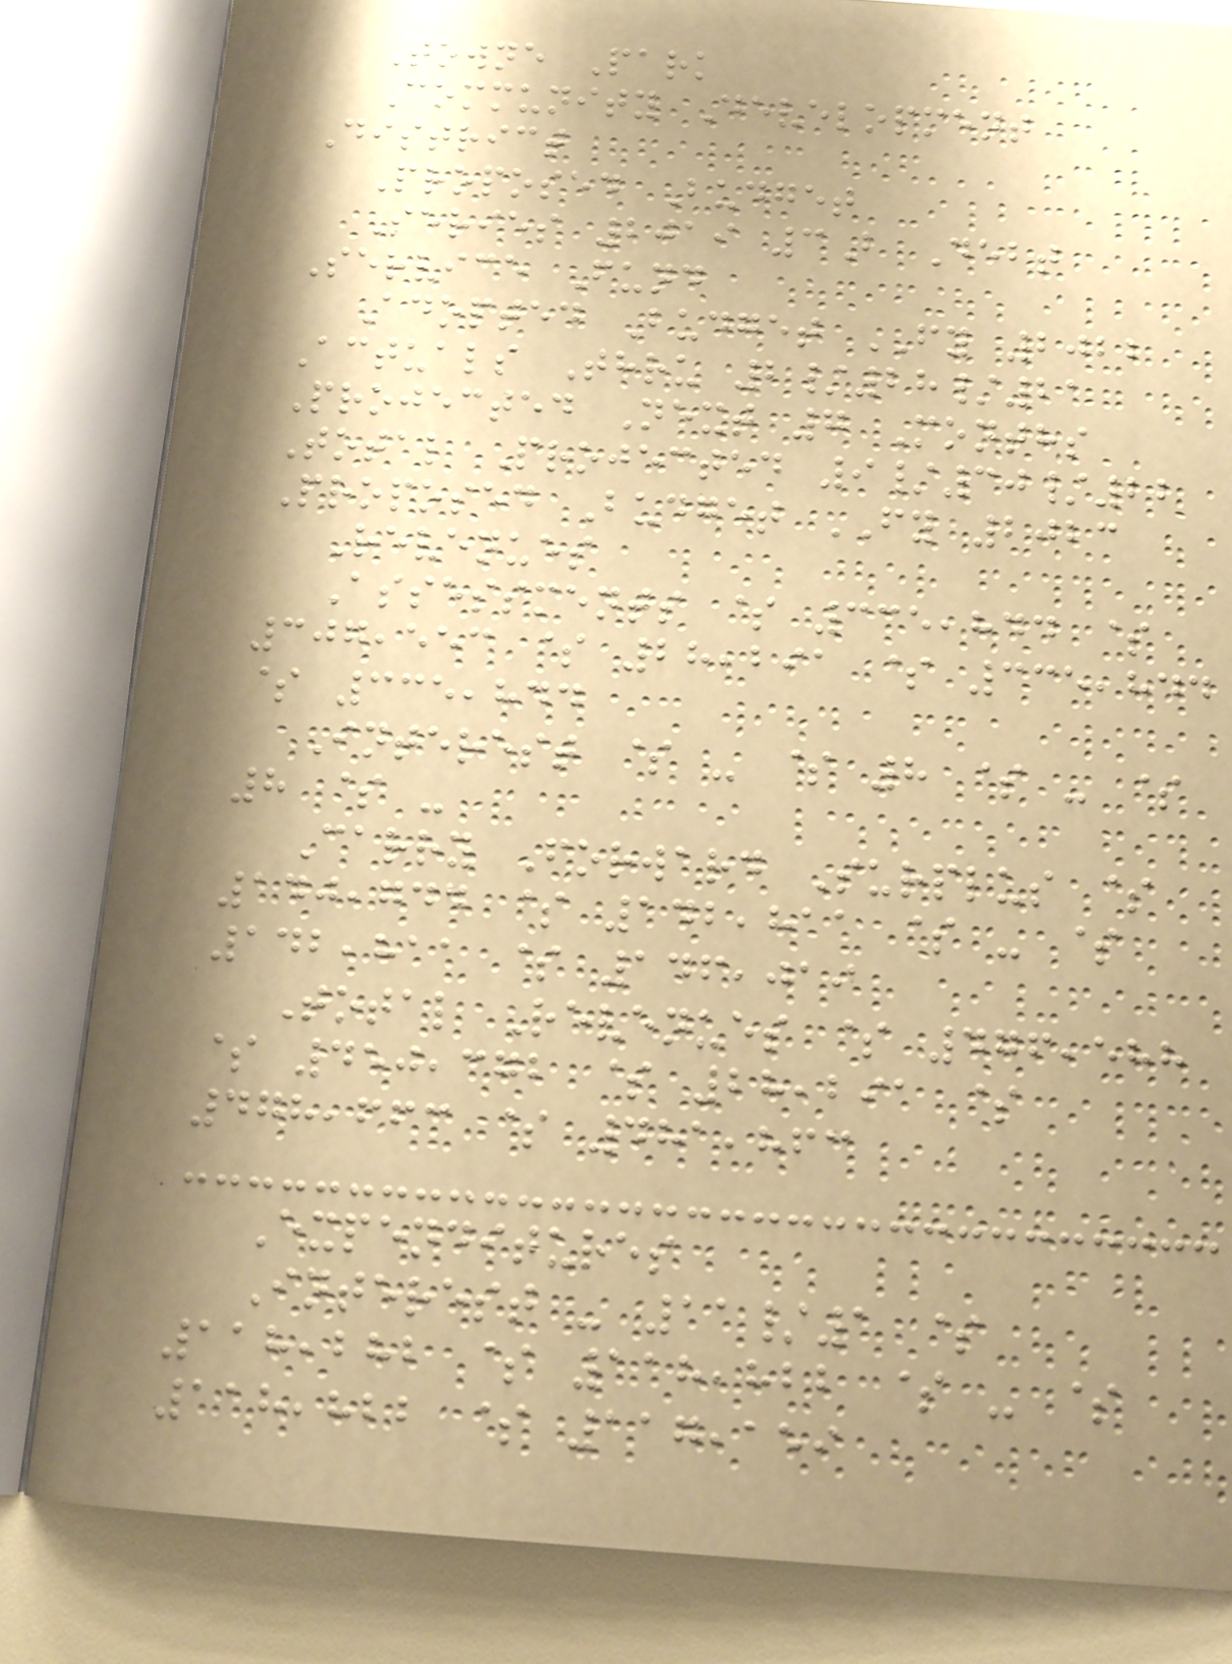Towne Park
Community Development
District
Proposed Budget
Series 2019 3B Debt
Service Fund
Adopted Budget FY 2022
Actuals Thru 2/28/21
Projected Next 7 Months
Total Projected 9/30/22
Proposed Budget FY 2023
Revenues
Assessments $ 335,844 $
307,553 $ 28,291 $ 335,844
$ 335,844
Interest $ - $ 8 $ - $
8 $ -
Carry Forward Surplus $
140,744 $ 142,811 $ - $
142,811 $ 146,019
Total Revenues $ 476,588
$ 450,372 $ 28,291 $
478,663 $ 481,863
Expenditures
Interest - 11/1 $
118,282 $ 118,822 $ - $
118,822 $ 117,159
